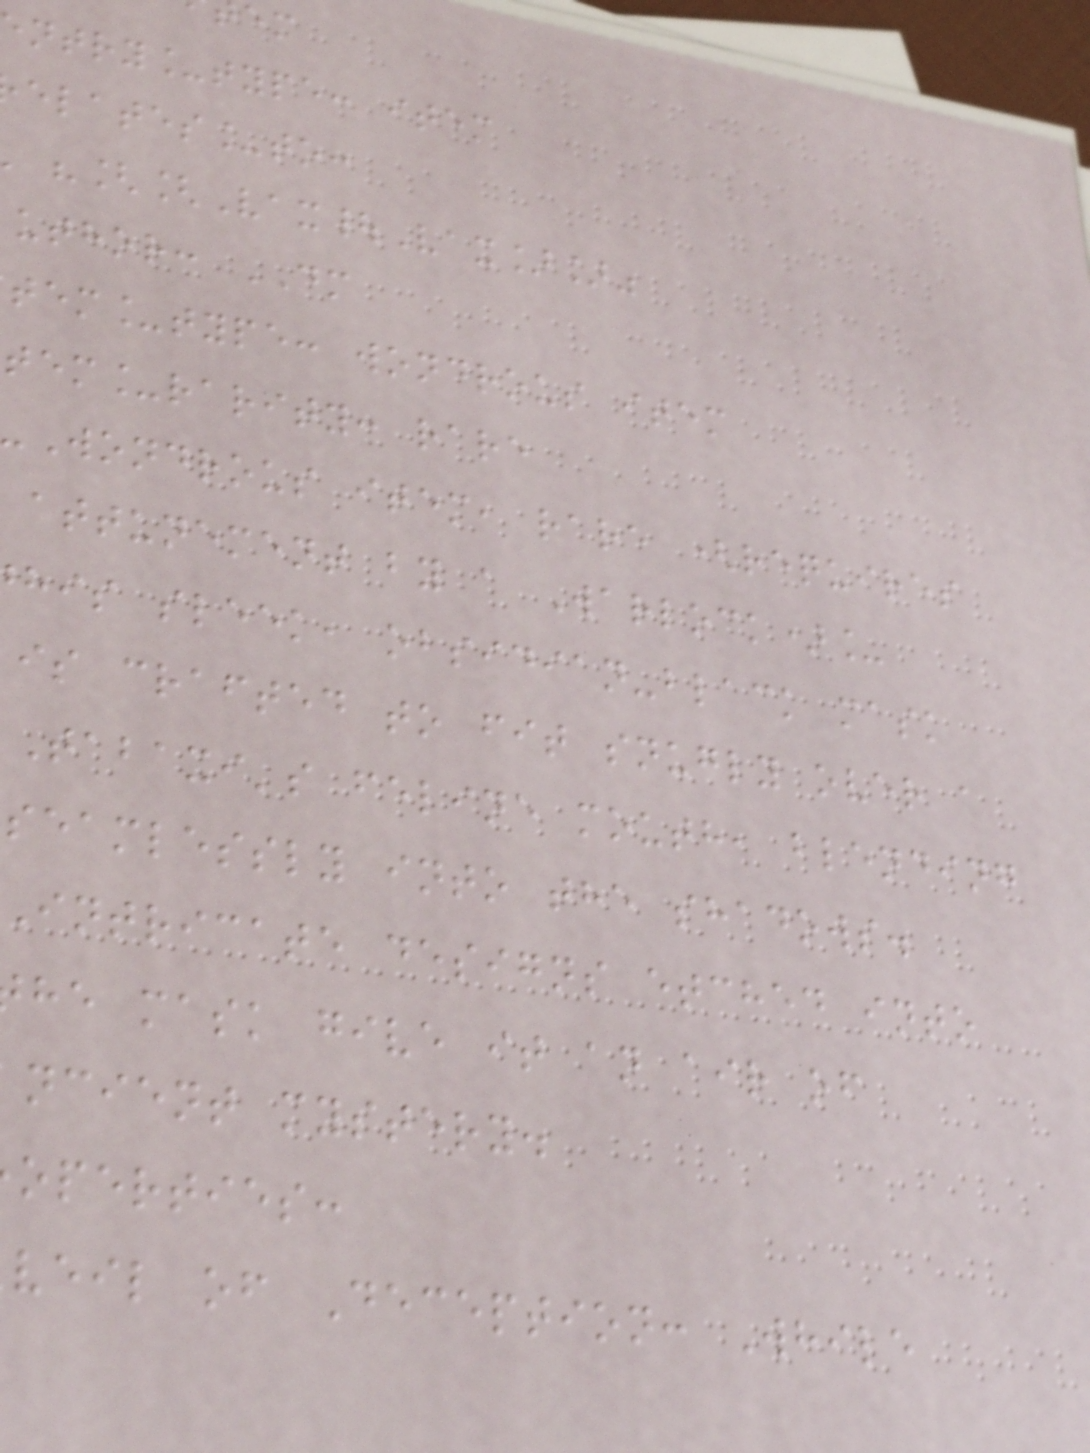ntry_type: item
elates_to:
"[[Vax|Vax]]"
uthor: DM
tem_type: wondrous item
tem_rarity: rare
Wondrous item, rare (requires
attunement by a Warlock)_
his sleek, obsidian-black mask
is crafted to fit snugly over a
Tabaxi's feline mouth, blending
seamlessly into the shadows.
Intricate designs etched into
he mask give it an air of
ncient mystery.
operties:
veil of Deception: While
